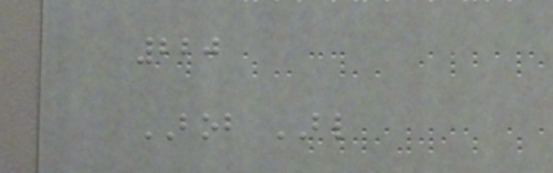220
BOB BL
